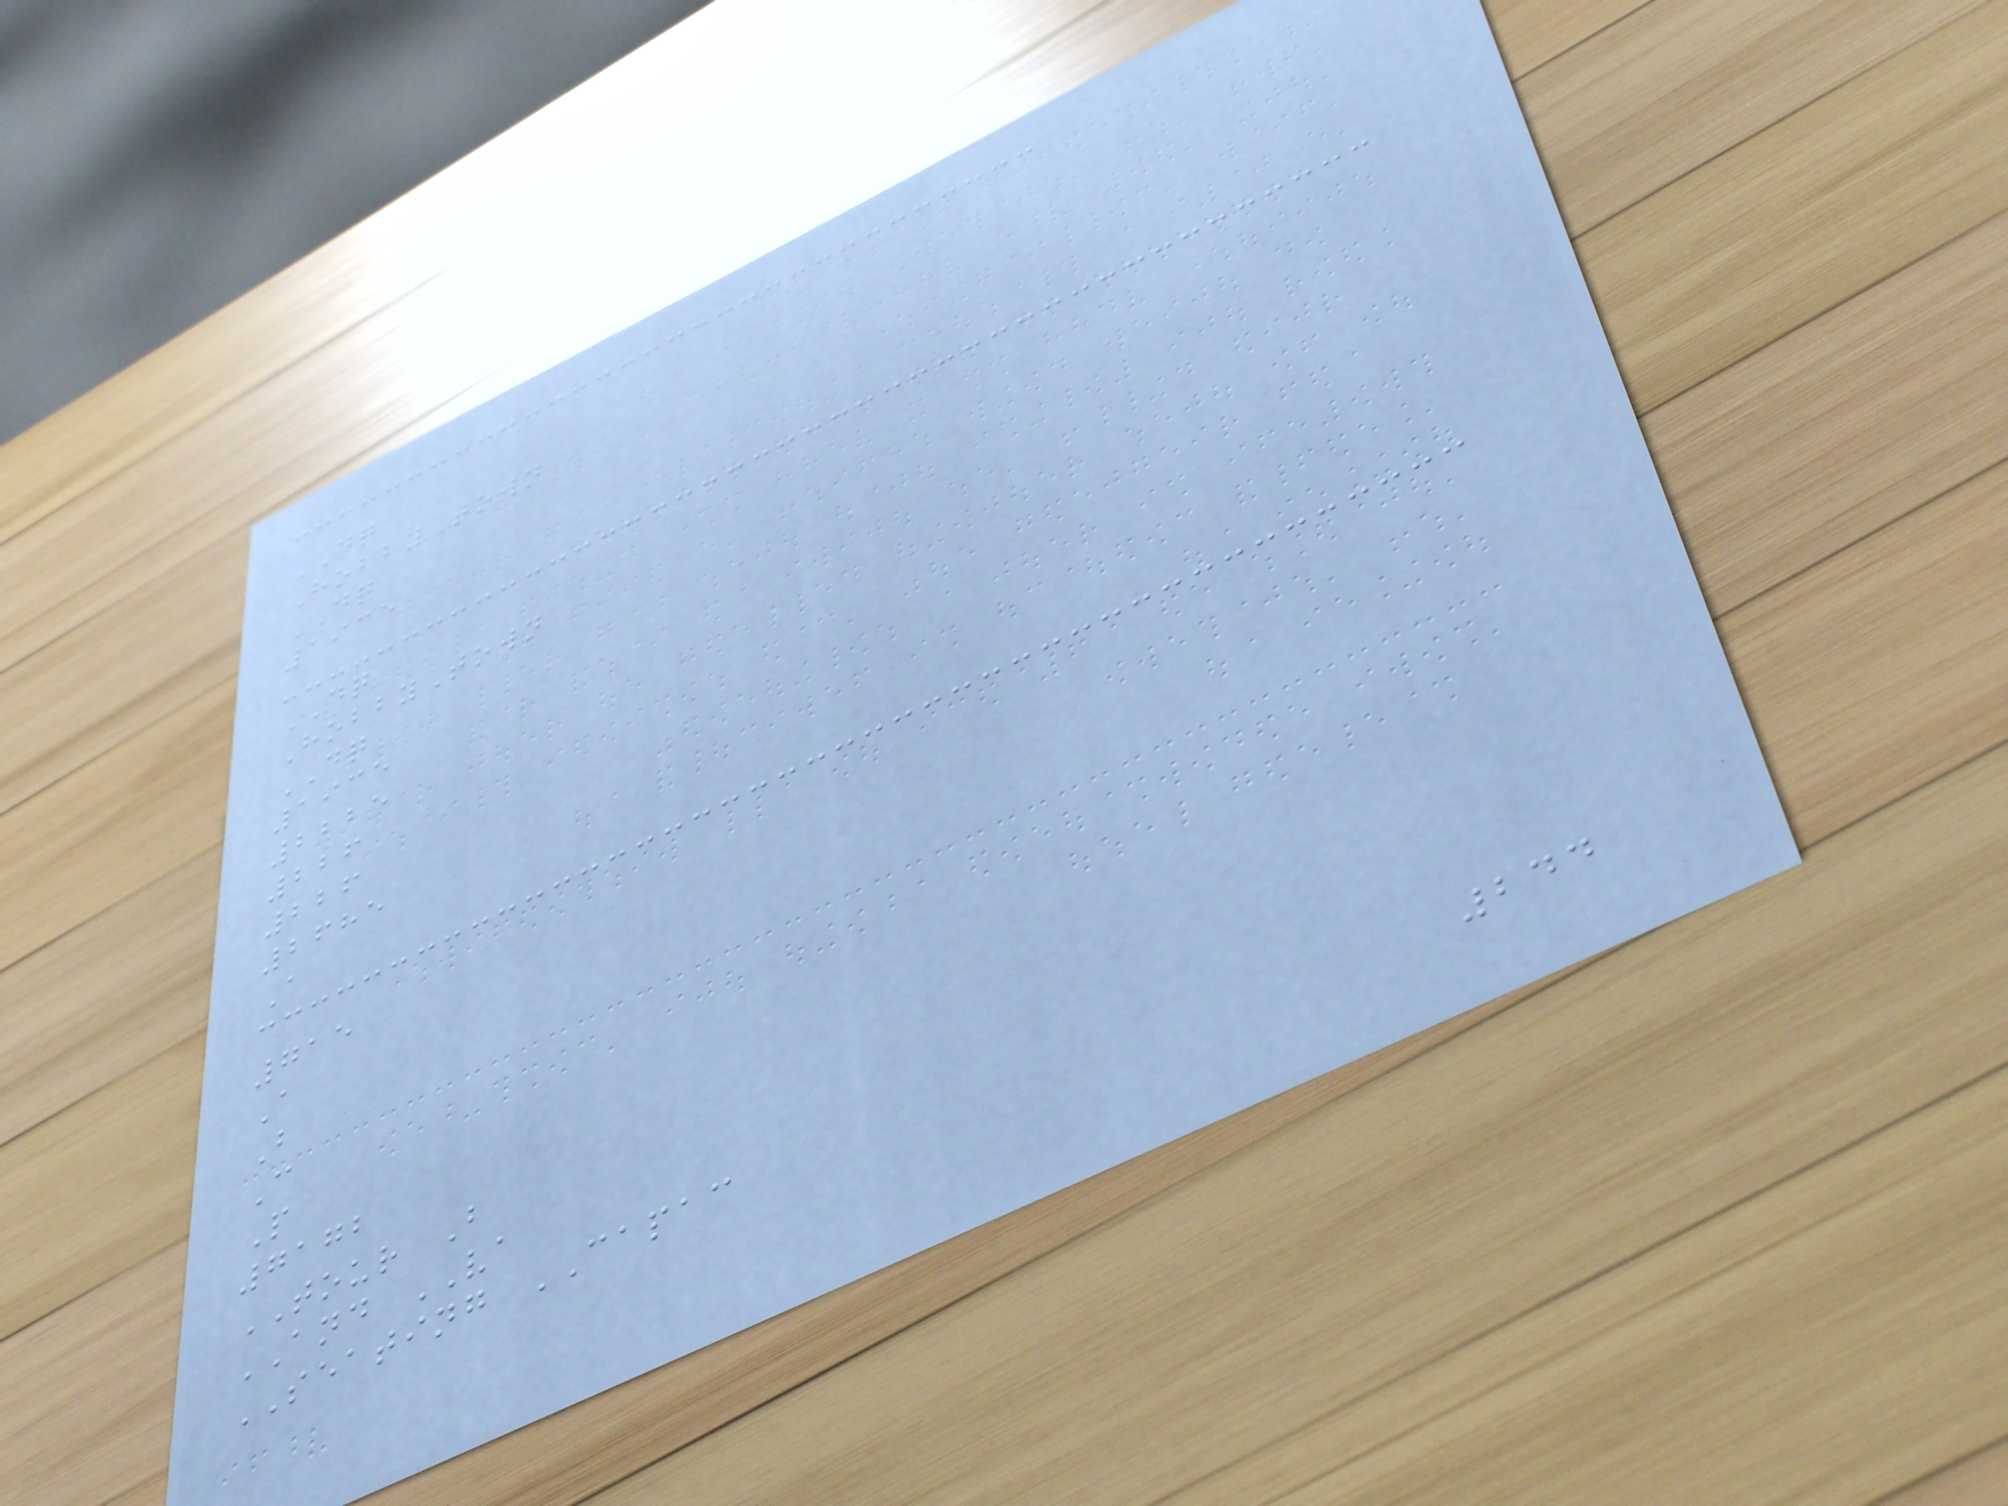DQ
HobbyTown
DQ
1935
DQ
HobbyTown
DQ
1935
2225
226
226
2685
A
715
A
B
C
P
7172
TOUR B
AND VA
SEATING CAPAC
244
